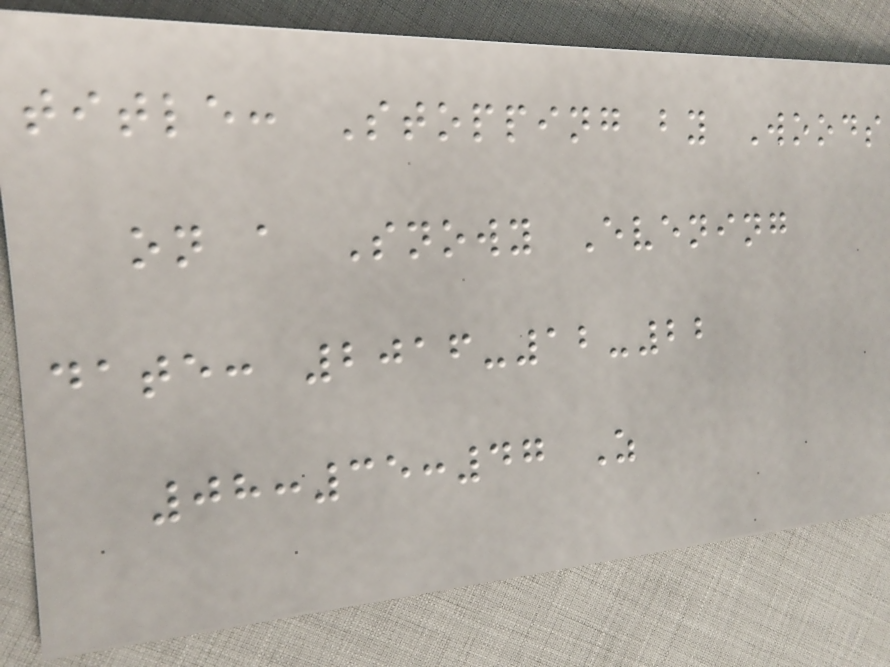title: Stopping by Woods
on a Snowy Evening
date: 2016-12-22
08:35:47 Z
